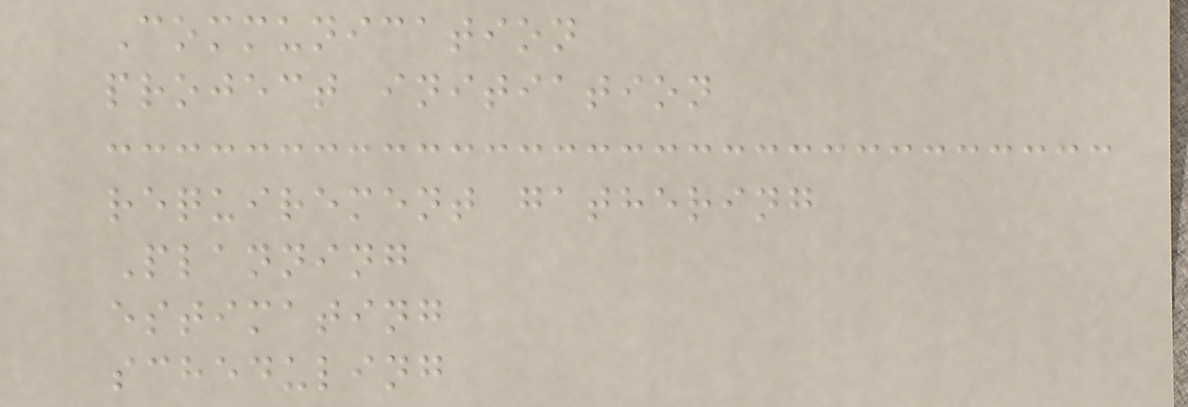Communication
project initiation
requirement gathering
Planning
estimating
scheduling
